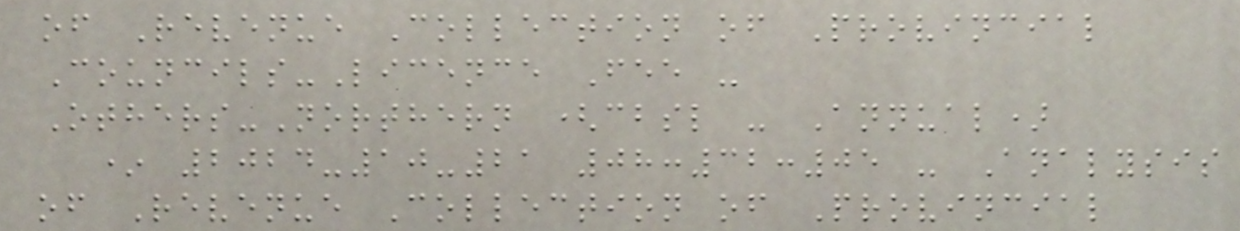of Revenue Collection of Provincial
Councils-Licence Fee -
Others-Northern (cbsl - Annual)
* 2024-10-21 08:32:05 - Analysis
of Revenue Collection of Provincial
